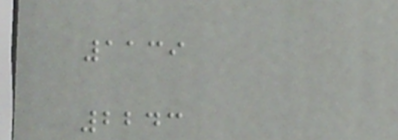1139
2243
